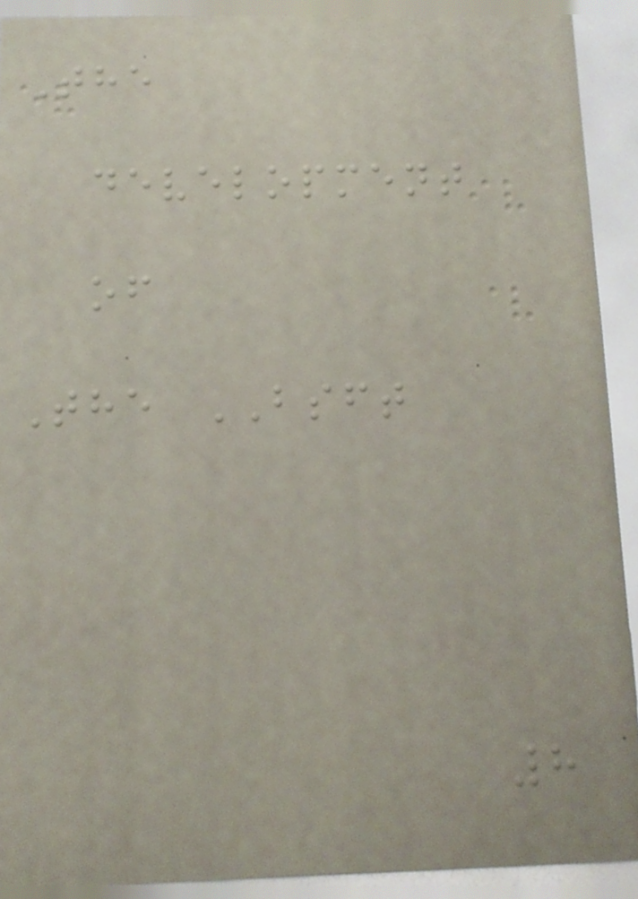The
development
of
The BSFT
8
